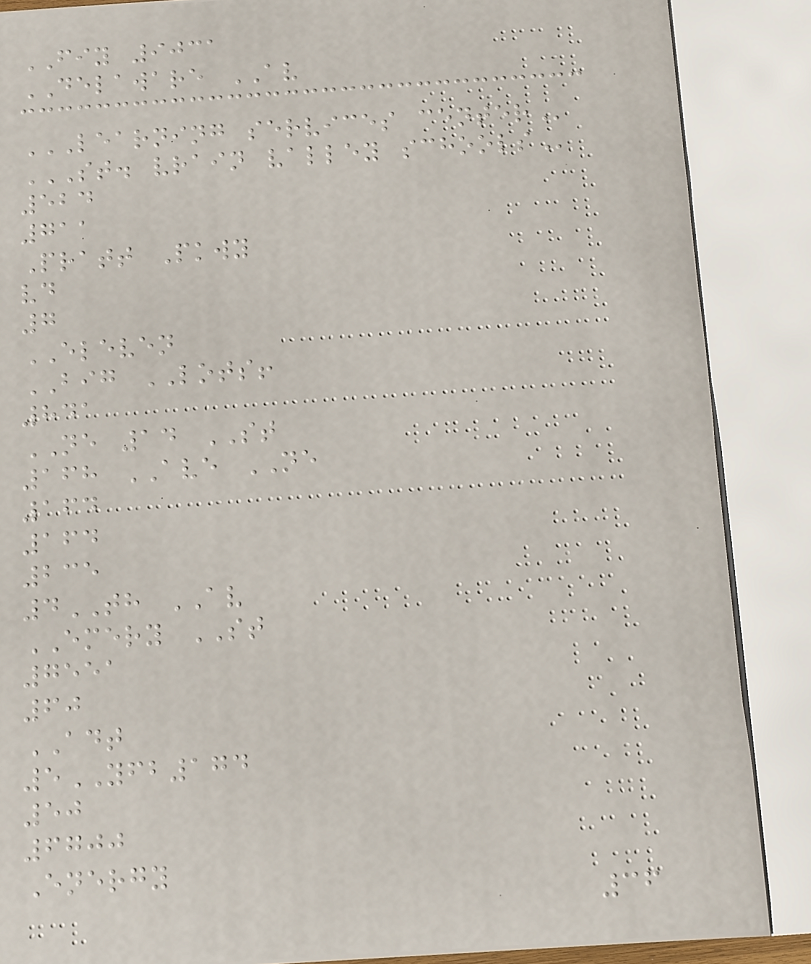FIY 9031
DELAWARE AV
LEARNING SERVICES CENTER
ST. VRAIN VALLEY SCHOOLS
524
711
Pratt Pkwy
vd
7
ELEVEN
BIG LOTS!
841
NE 14 ST
168 AVE NE
164
164
235
4TH AV
EMERY ST
7551
60
ADT
5YFB174
50
6700
Energy
36
